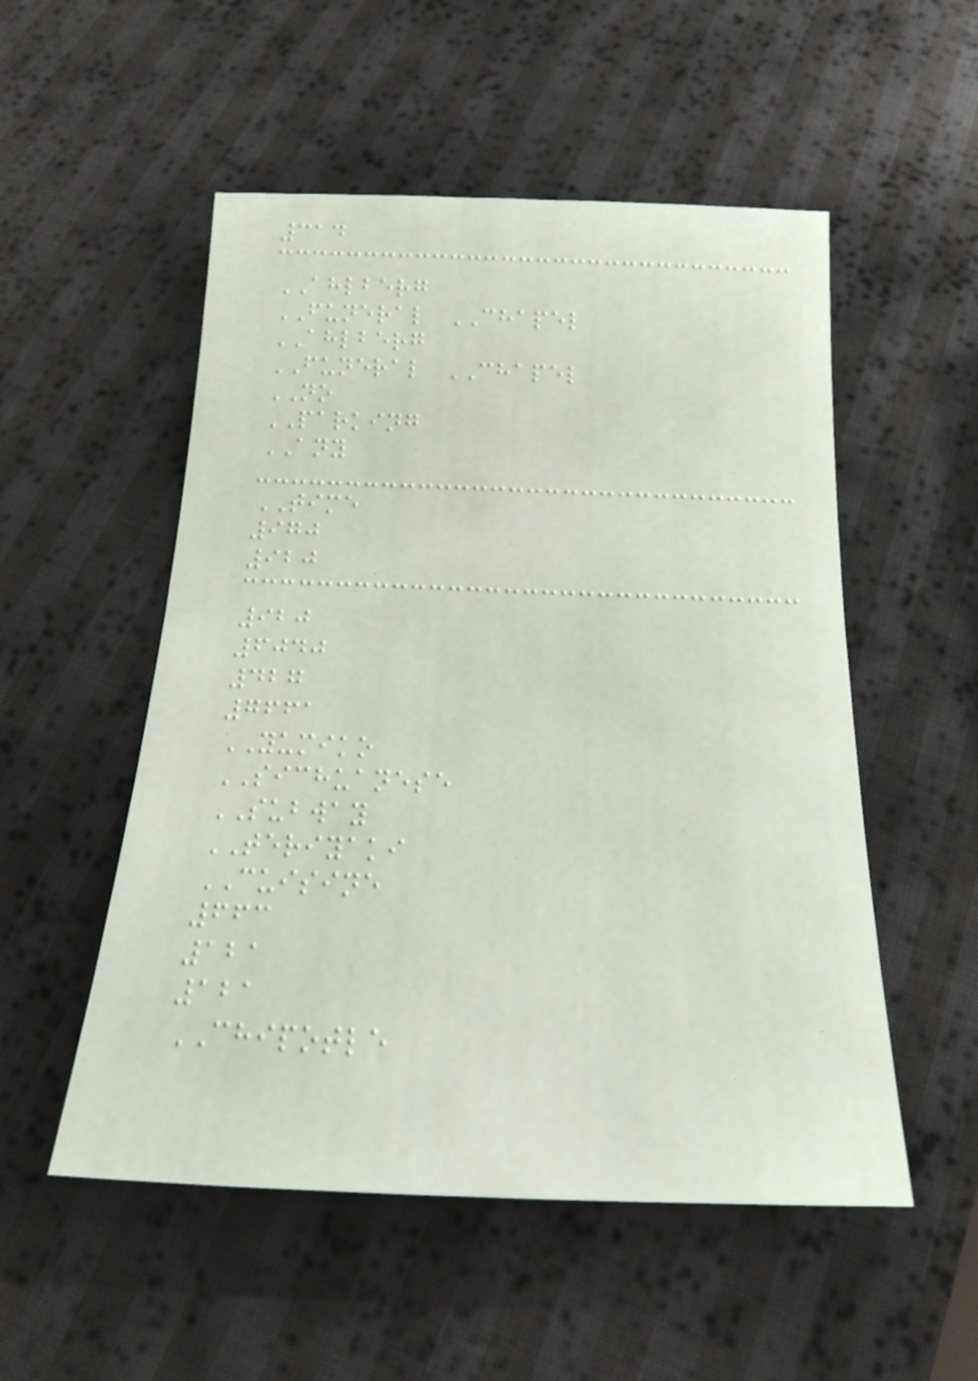314
AHLBERG
FUNERAL CHAPEL
AHLBERG
FUNERAL CHAPEL
NO
PARKING
ANY
TIME
970
920
920
6040
427
7661
YUMIKO
SICHUANESE
SUBWAY
TERIYAKI
CUISINE
663
121
121
CHIPOTLE
